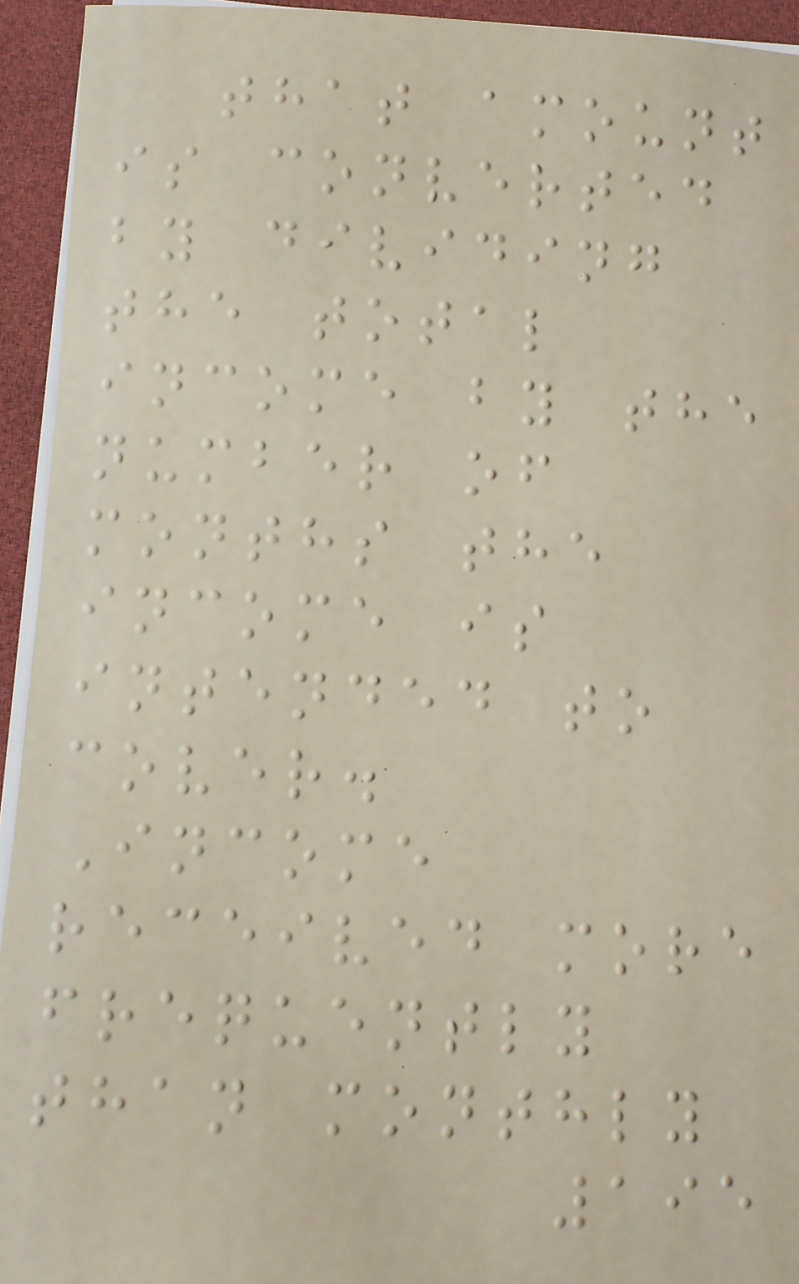that amount
is converted
by dividing
the total
income by the
number of
months the
income is
intended to
cover.
Income
received more
frequently
than monthly
195
